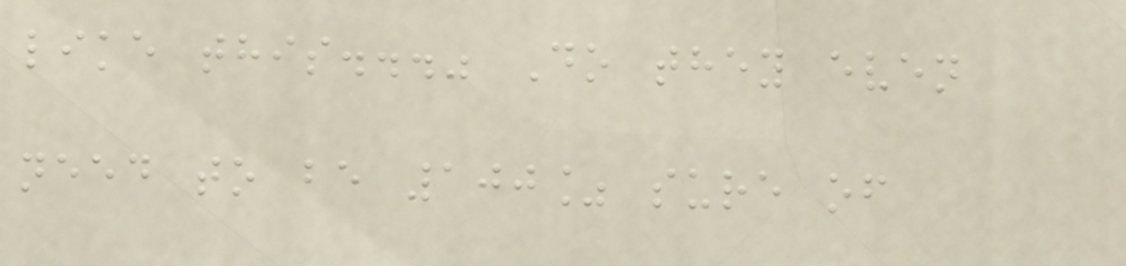like this..." Do they even
need to be 100% sure of
